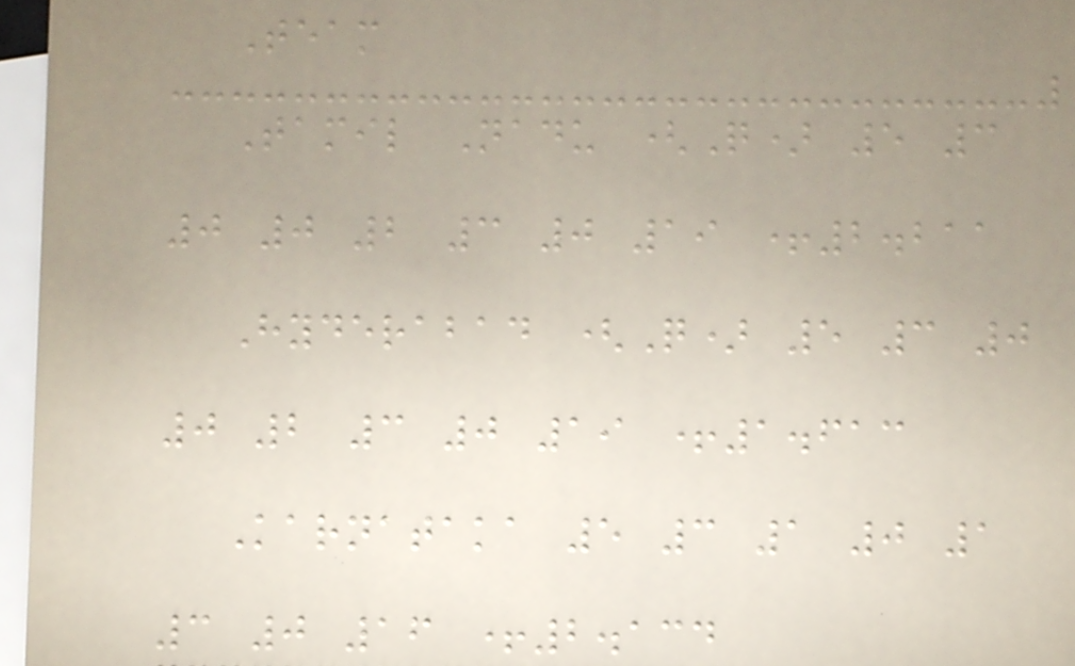Team
Tamil Nadu (Q) 5 3
0 0 2 3 0 19 +2.211
Hyderabad (Q) 5 3 0
0 2 3 0 19 +1.613
Karnataka 5 3 1 0 1
3 0 16 +2.134
